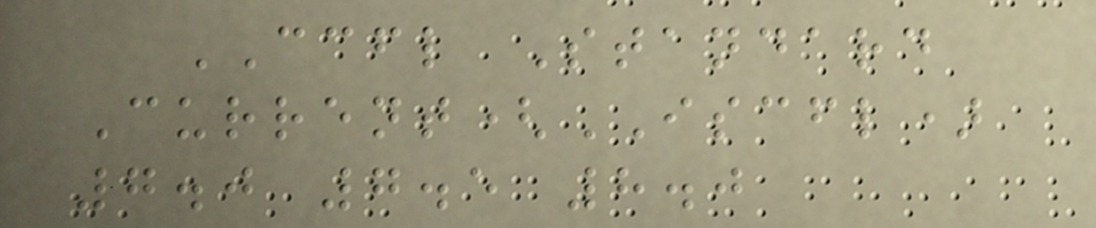CCFL Standard
Current(ISCFL)
7.0 7.5 8.0
